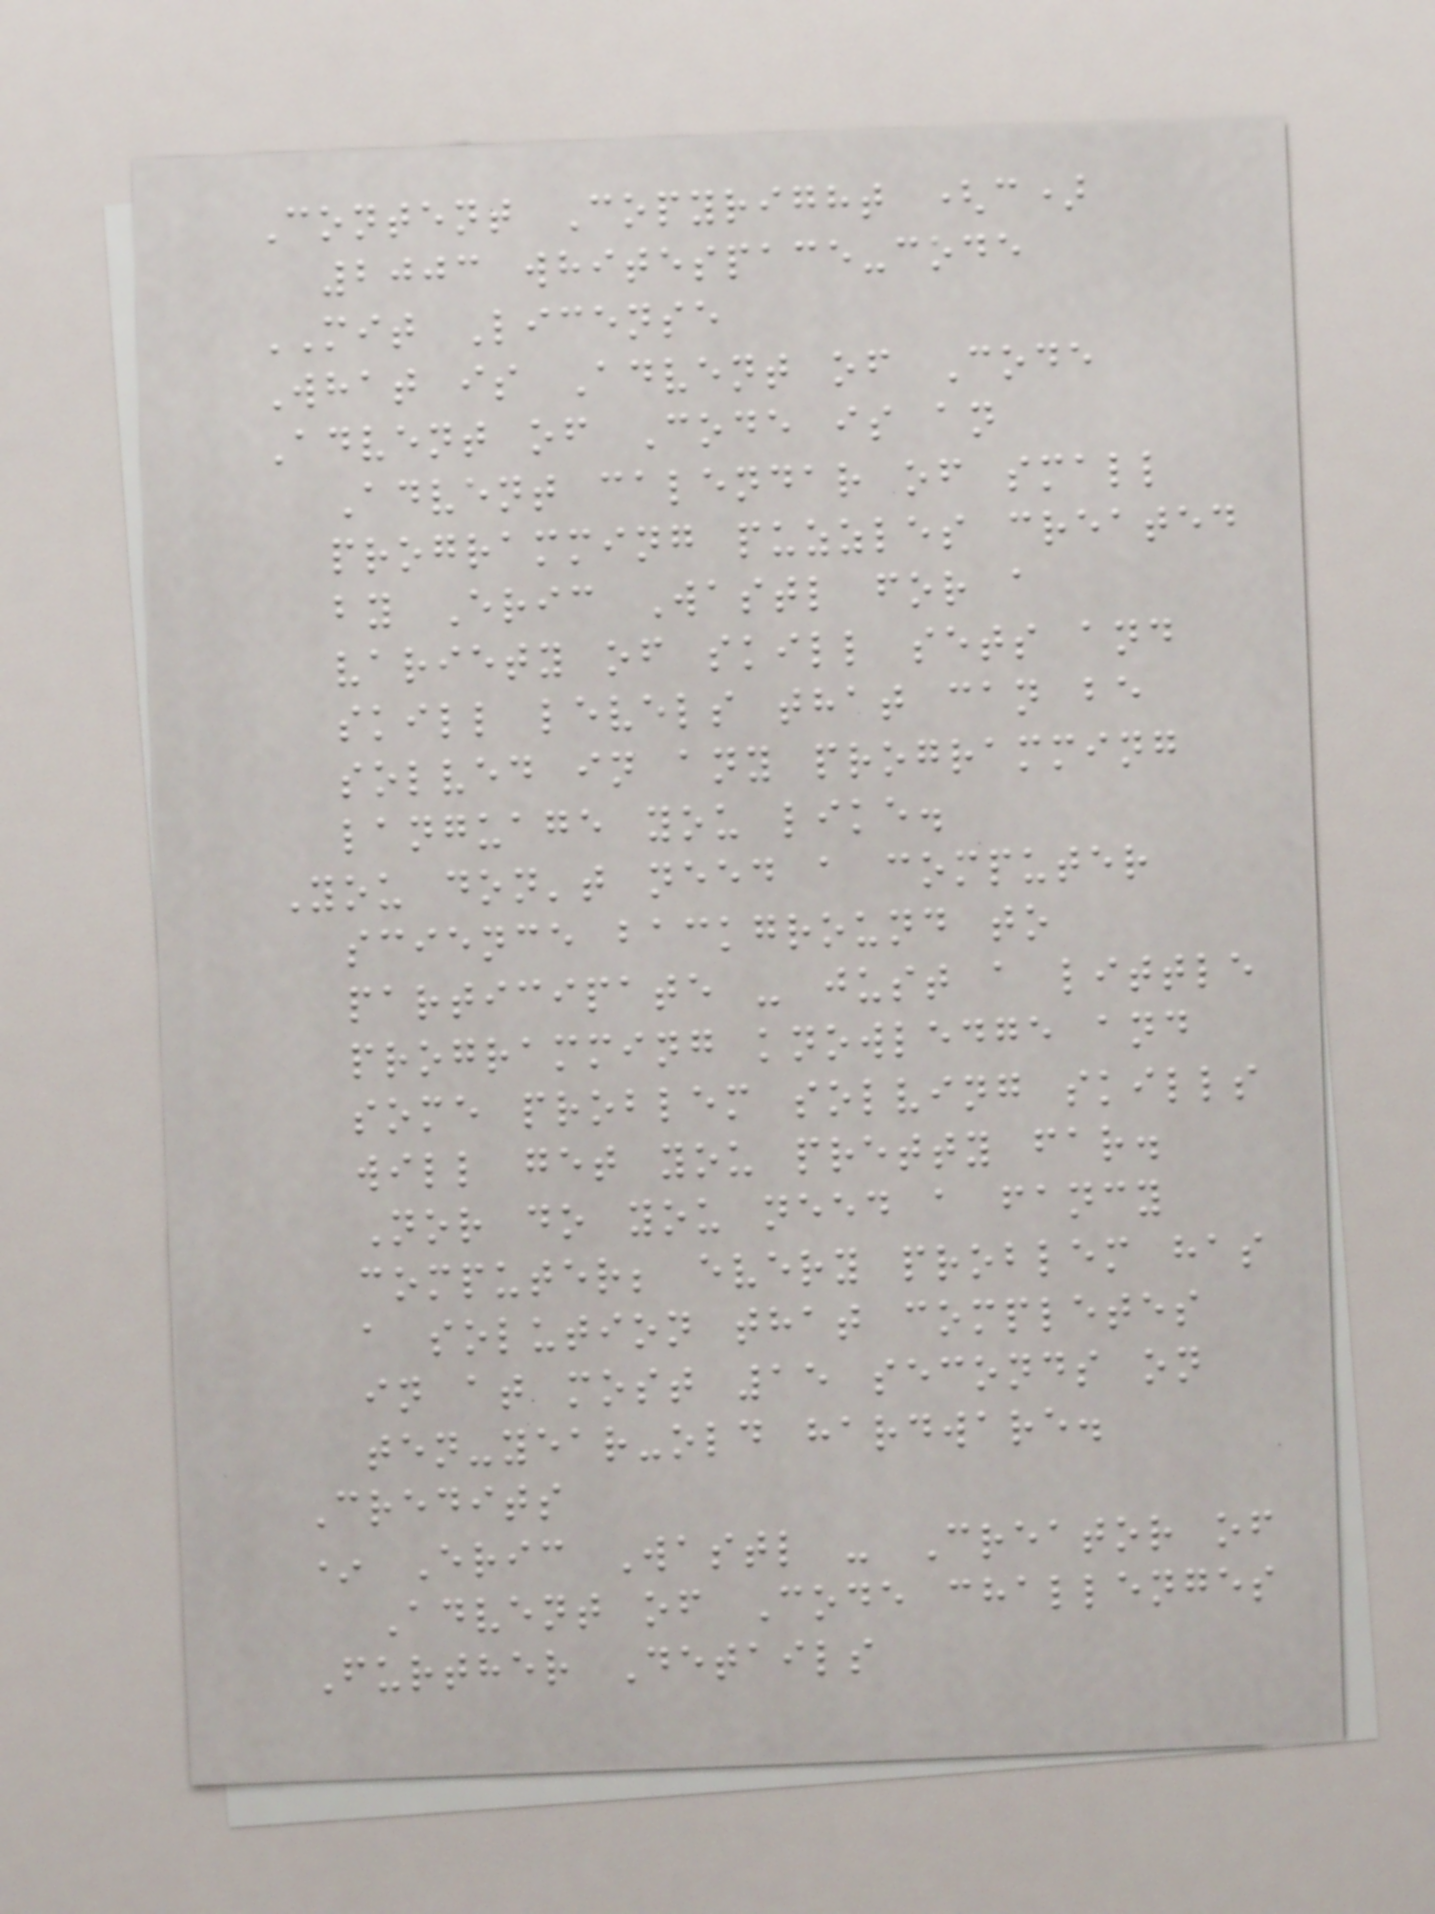Content Copyright (c)
2003 whitespace-code
MIT License
What is Advent of Code
Advent of Code is an
Advent calendar of small
programming puzzles created
by Eric Wastl for a
variety of skill sets and
skill levels that can be
solved in any programming
language you like.
You don't need a computer
science background to
participate - just a little
programming knowledge and
some problem solving skills
will get you pretty far.
Nor do you need a fancy
computer; every problem has
a solution that completes
in at most 15 seconds on
ten-year-old hardware.
Credits
* Eric Wastl - Creator of
Advent of Code challenges
Further Details
